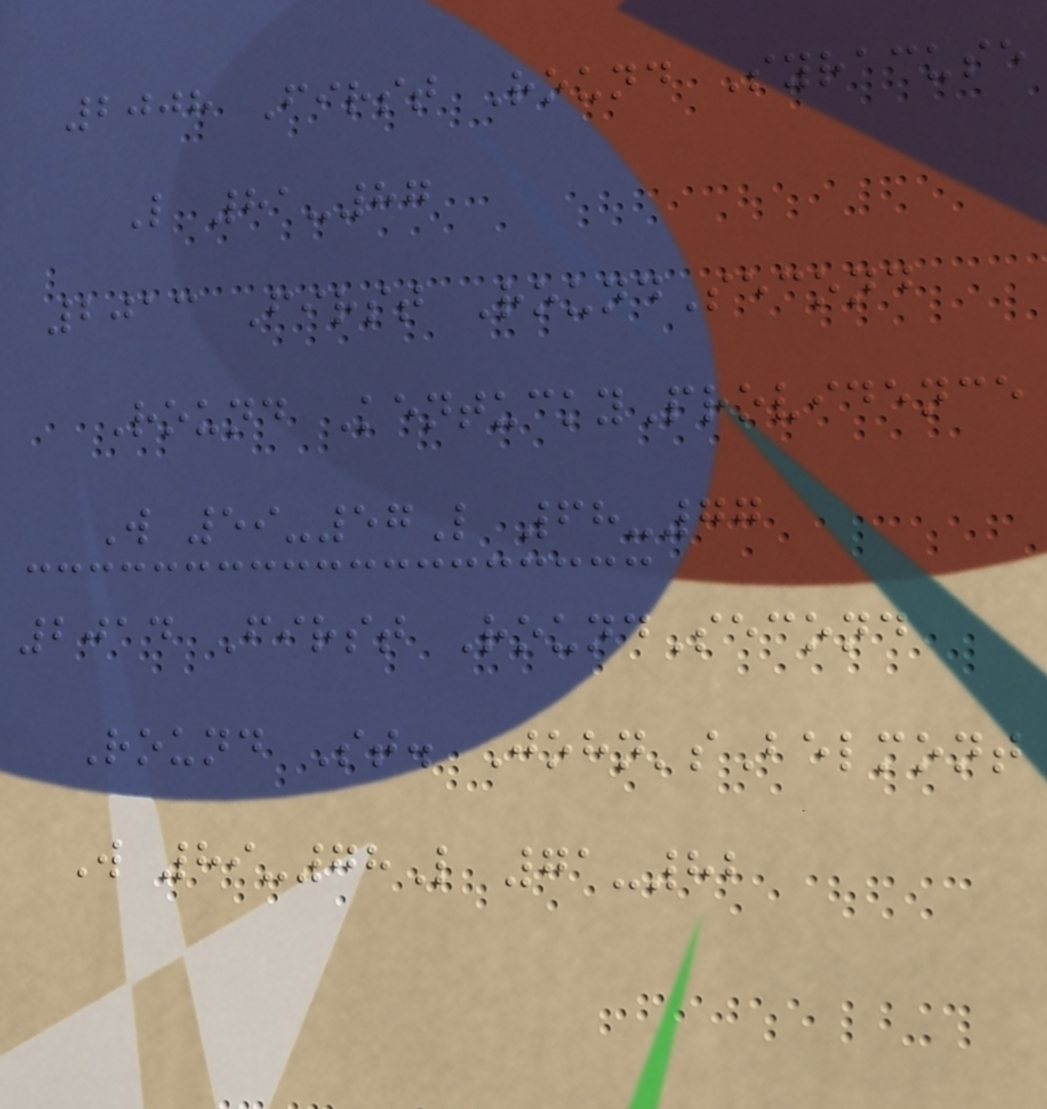2008 First Round Syracuse
L 81-87
2013 First RoundSecond
Round KentuckyProvidence
W 59-57L 68-77
2014 First RoundSecond
Round St. John'sBelmont
W 89-78L 71-82
